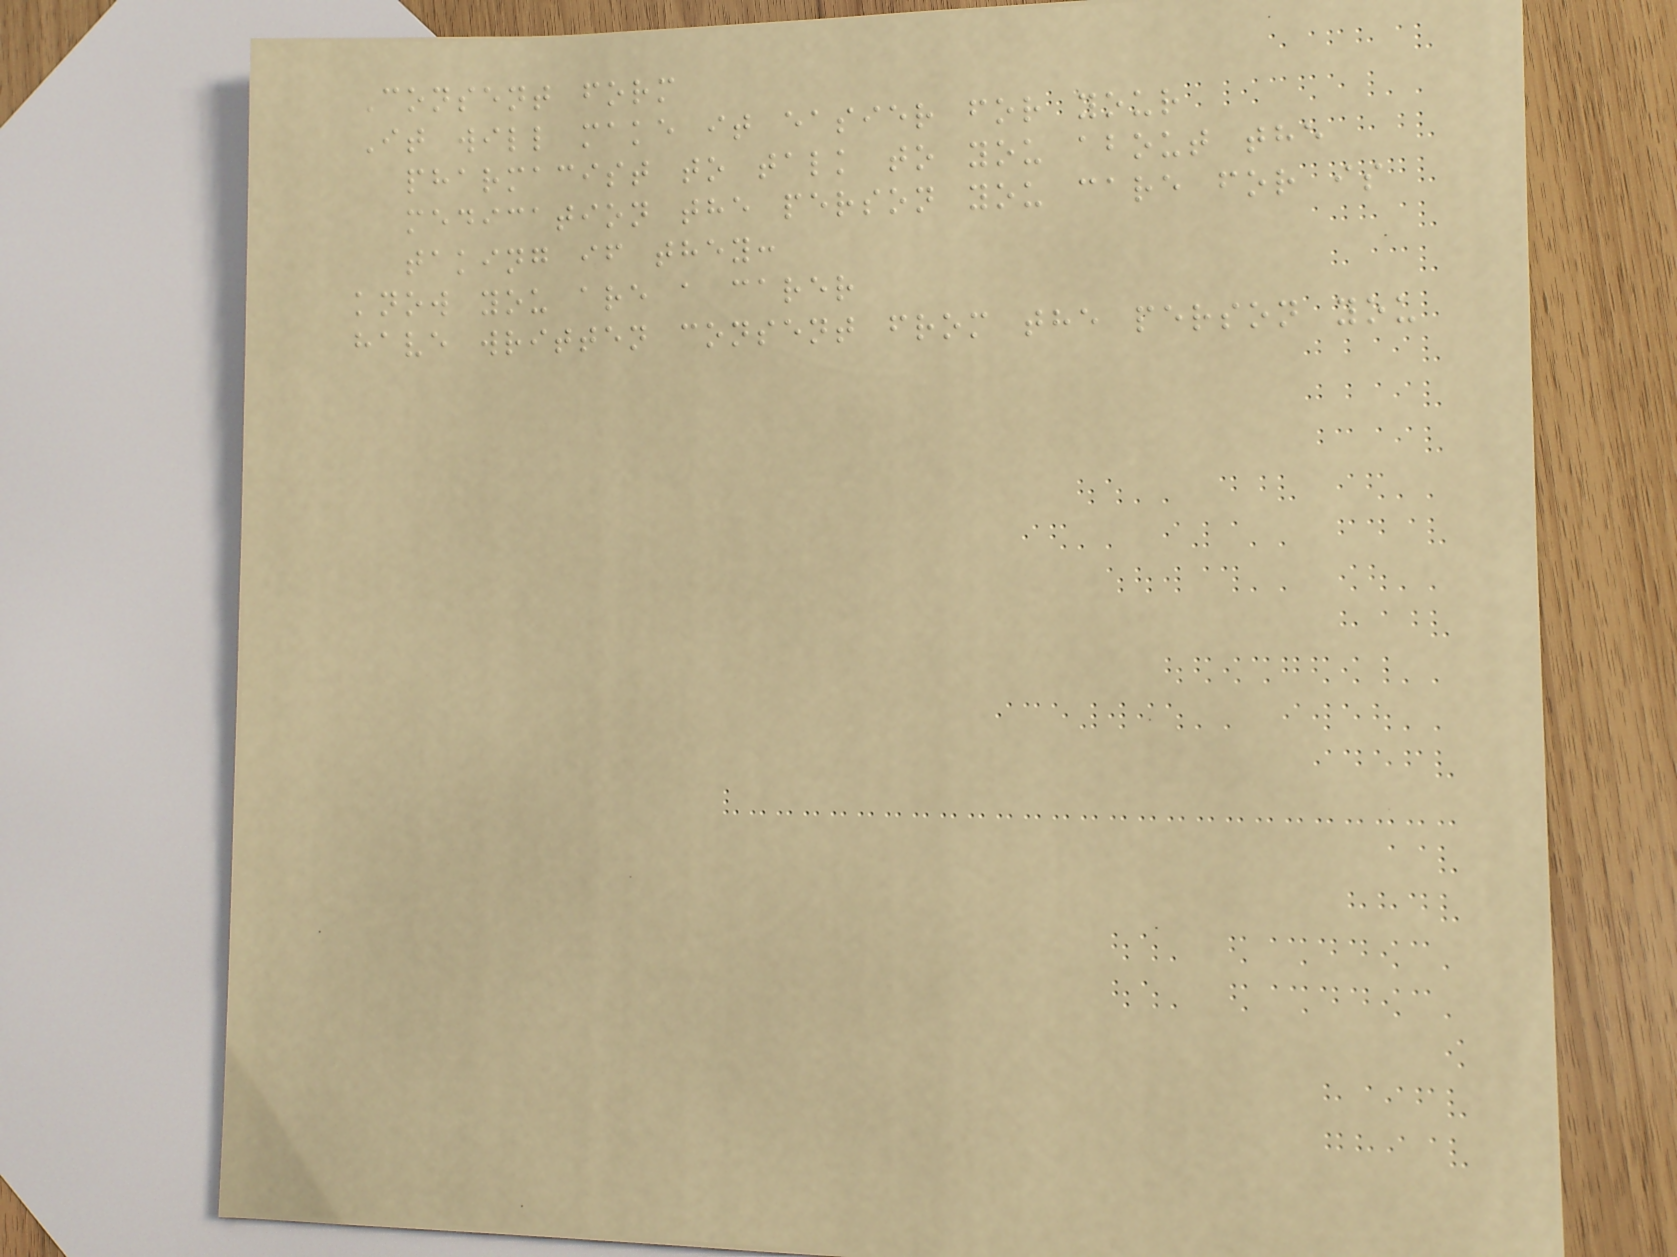Consent form
It will make it easier for your
pharmacist to talk to you about the
medication the person you care for is
taking if they:
know you are a carer
have written consent from the person you
